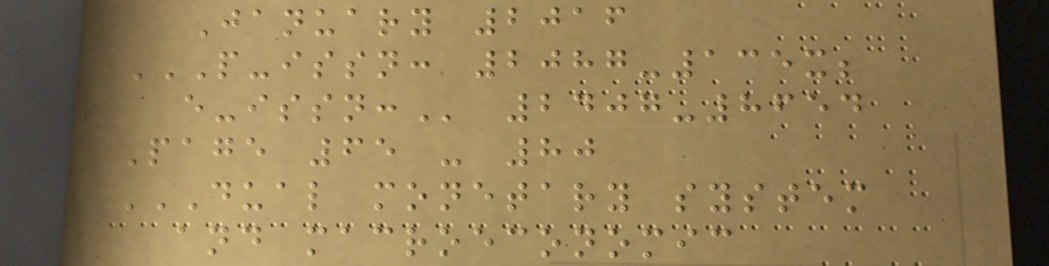January 2016
P-ISSN: 2087-135X;
E-ISSN: 2407-8654
Page 65 - 80
DUAL MONETARY SYSTEM
AND MACROECONOMIC
